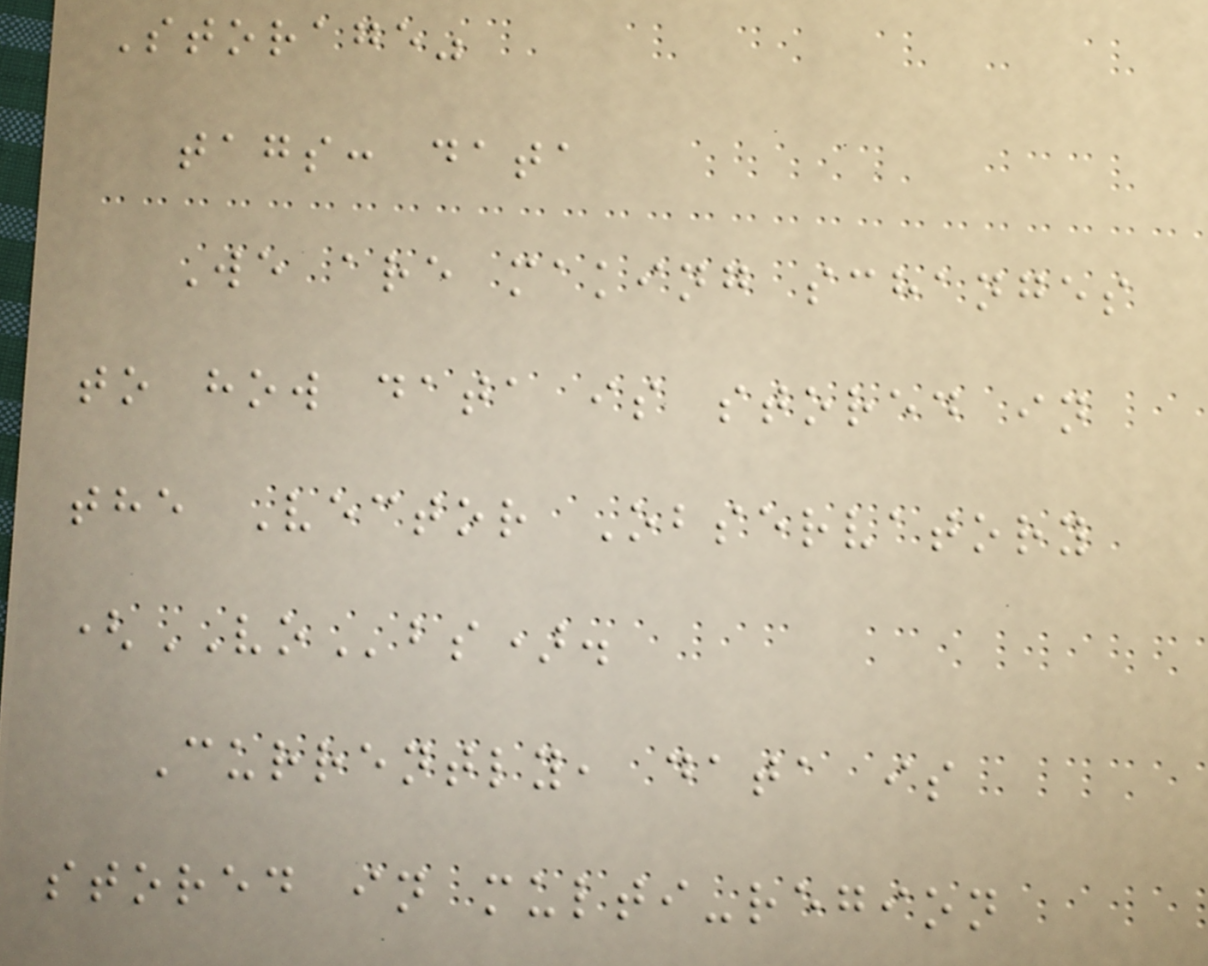Storage"
tags: data
We are making schanges
to how data is stored in
the Vector Observatory
(VObs).
Currently, data is
stored in multi-region
